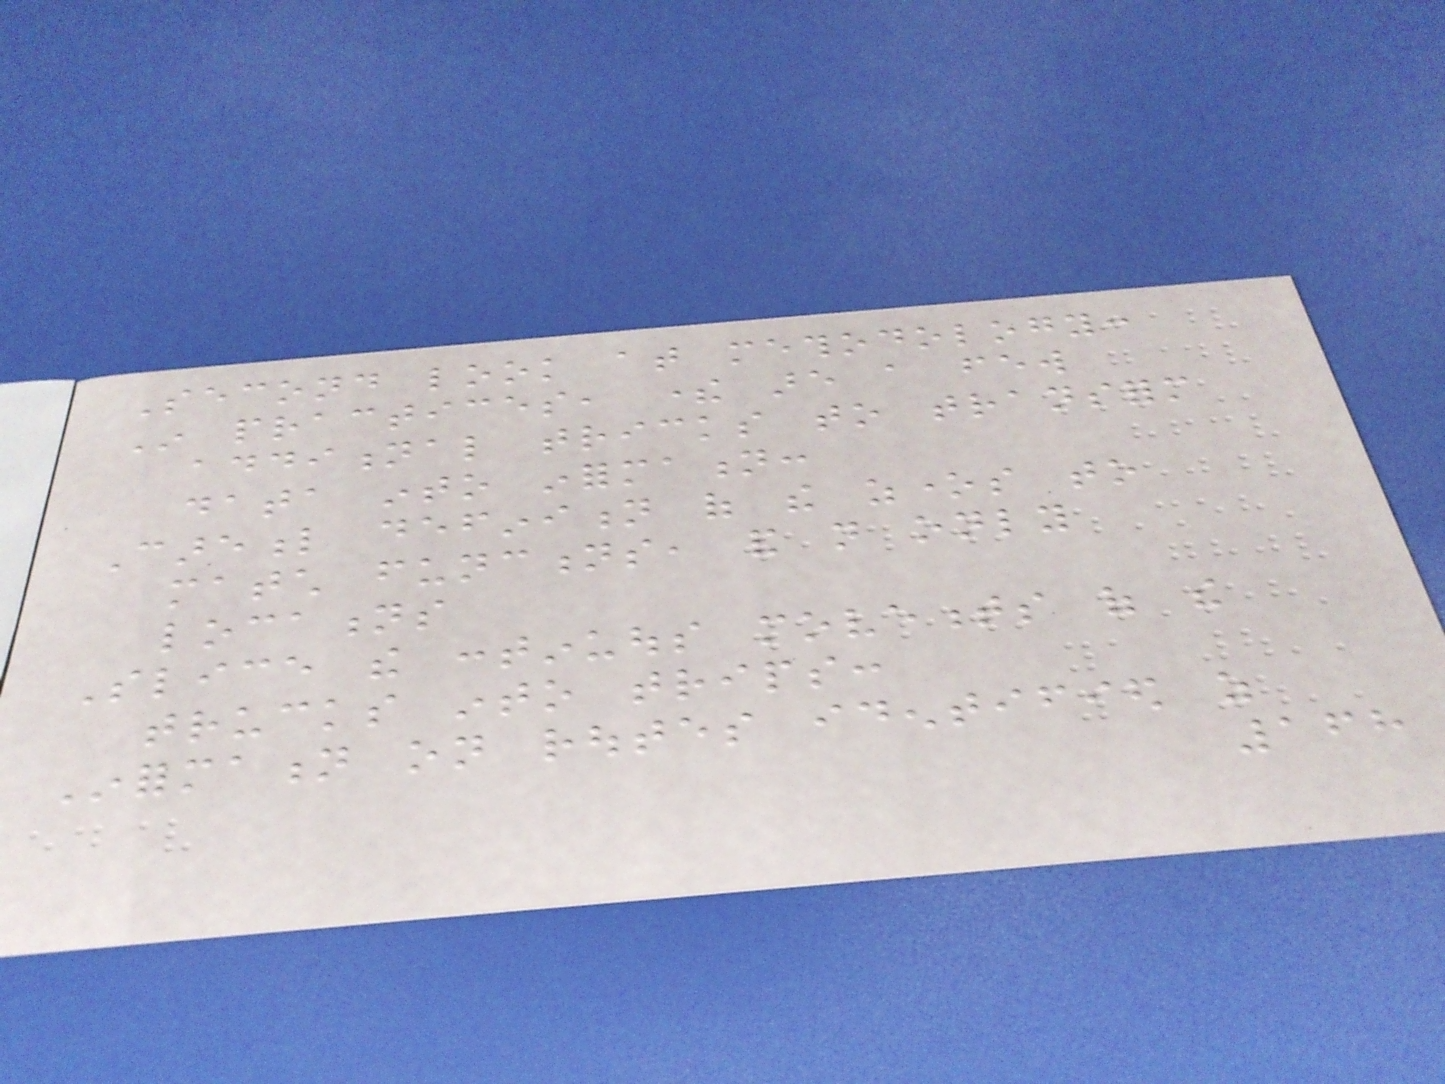Second look at methodology:
In practices, there are a few
additional tricks to transform
data into information:
Careful definition of the zones to
match functions, and not only
locations
Slice the continuous movements of the
trucks into trips:
Information on routes identified as
168
